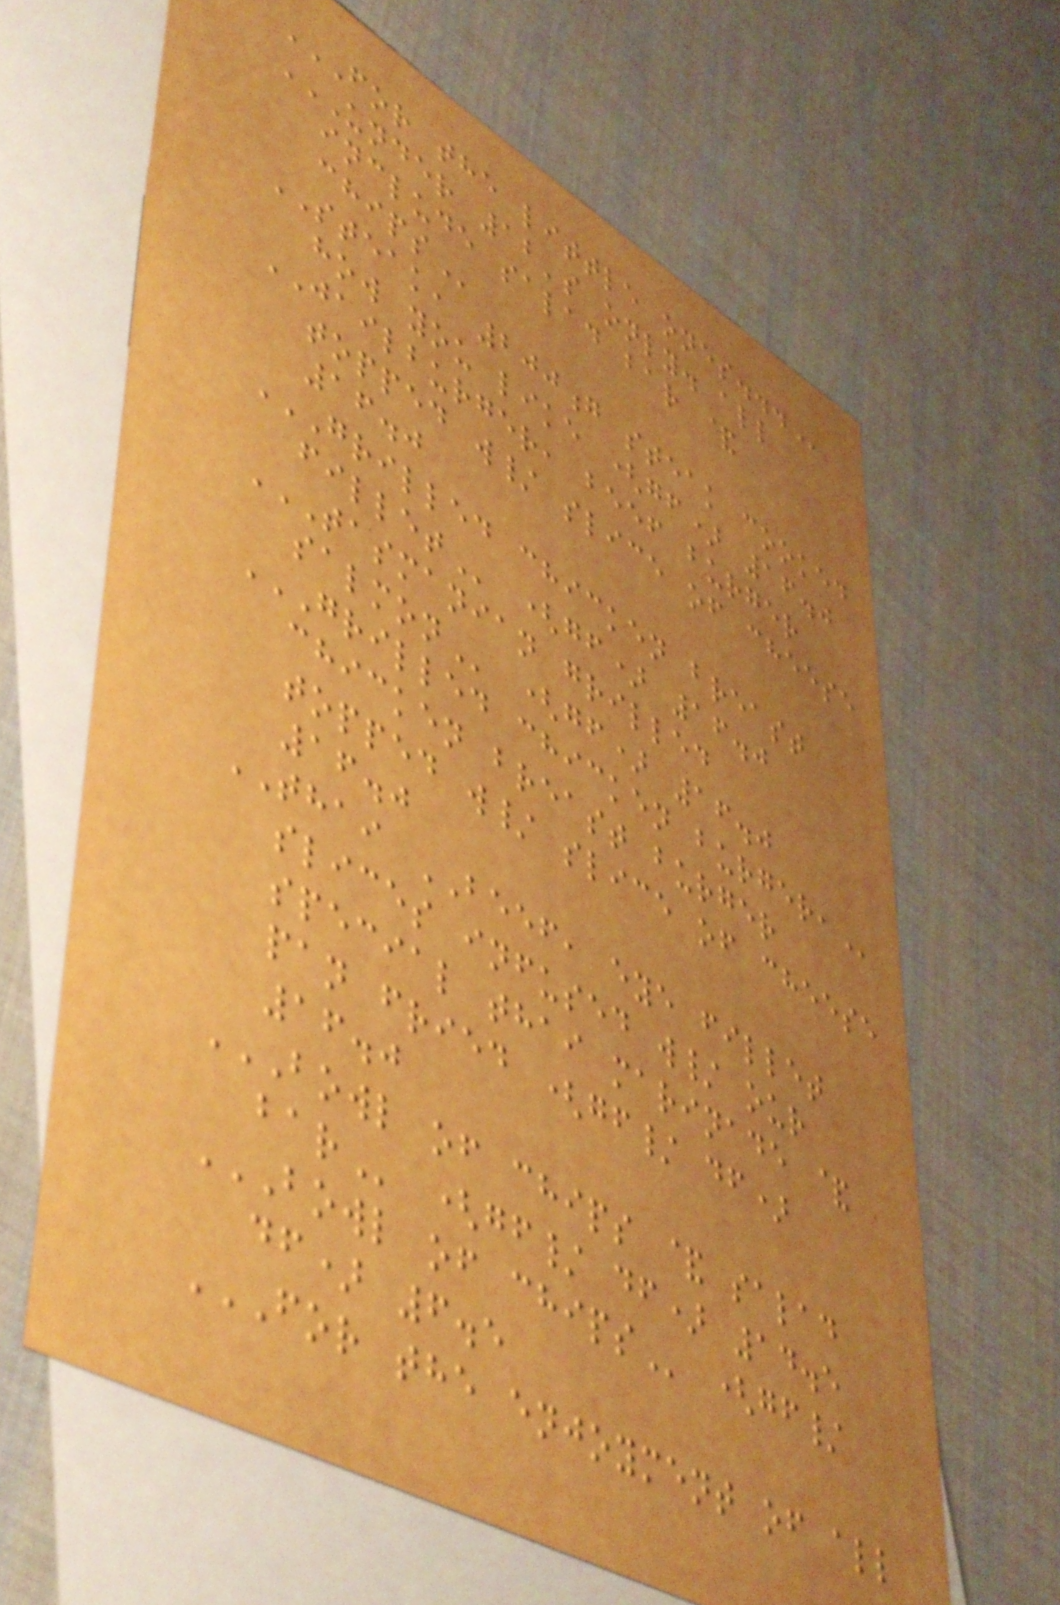FOR THE LITTLE ONES...
UNDER 12'S ONLY. ALL
INCLUDE SALAD BAR &
CHIPS
STEAK, 200g steak cooked
how you like (gf) 16.0
JAILBURGER, beef burger
topped w/ slice of cheese
16.0
GRILLED CHICKEN BREAST
FILLET (gf) 16.0
TASMANIAN GRILLED
SALMON (gf) 16.0
GRILLED CHICKEN BURGER,
chicken breast burger
topped w/ slice of cheese
16.0
THAI BEEF, eye fillet
slices infused w/ our
special thai marinade &
pan fried (gf/ df)
16.0
BOWL OF CHIPS & SALAD
BAR (gf/ df) 14.5
BOWL OF CHIPS (gf/
df) 6.5
FOR THE ENJOYMENT OF ALL
